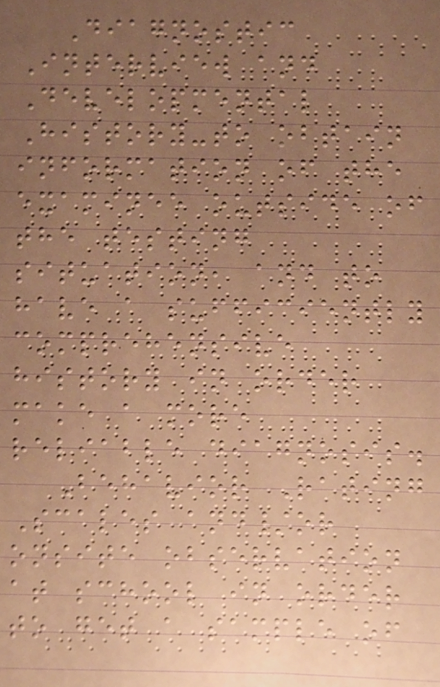Diagnostic
Interview and
Developmental
History-to obtain
information of the
examinee outside of
the testing
situation, and to
have a sufficiently
comprehensive
history in order
make a more
reliable diagnosis.
Behavior Rating
Scales and/or
onsite observation
at school in order
to get a sample of
